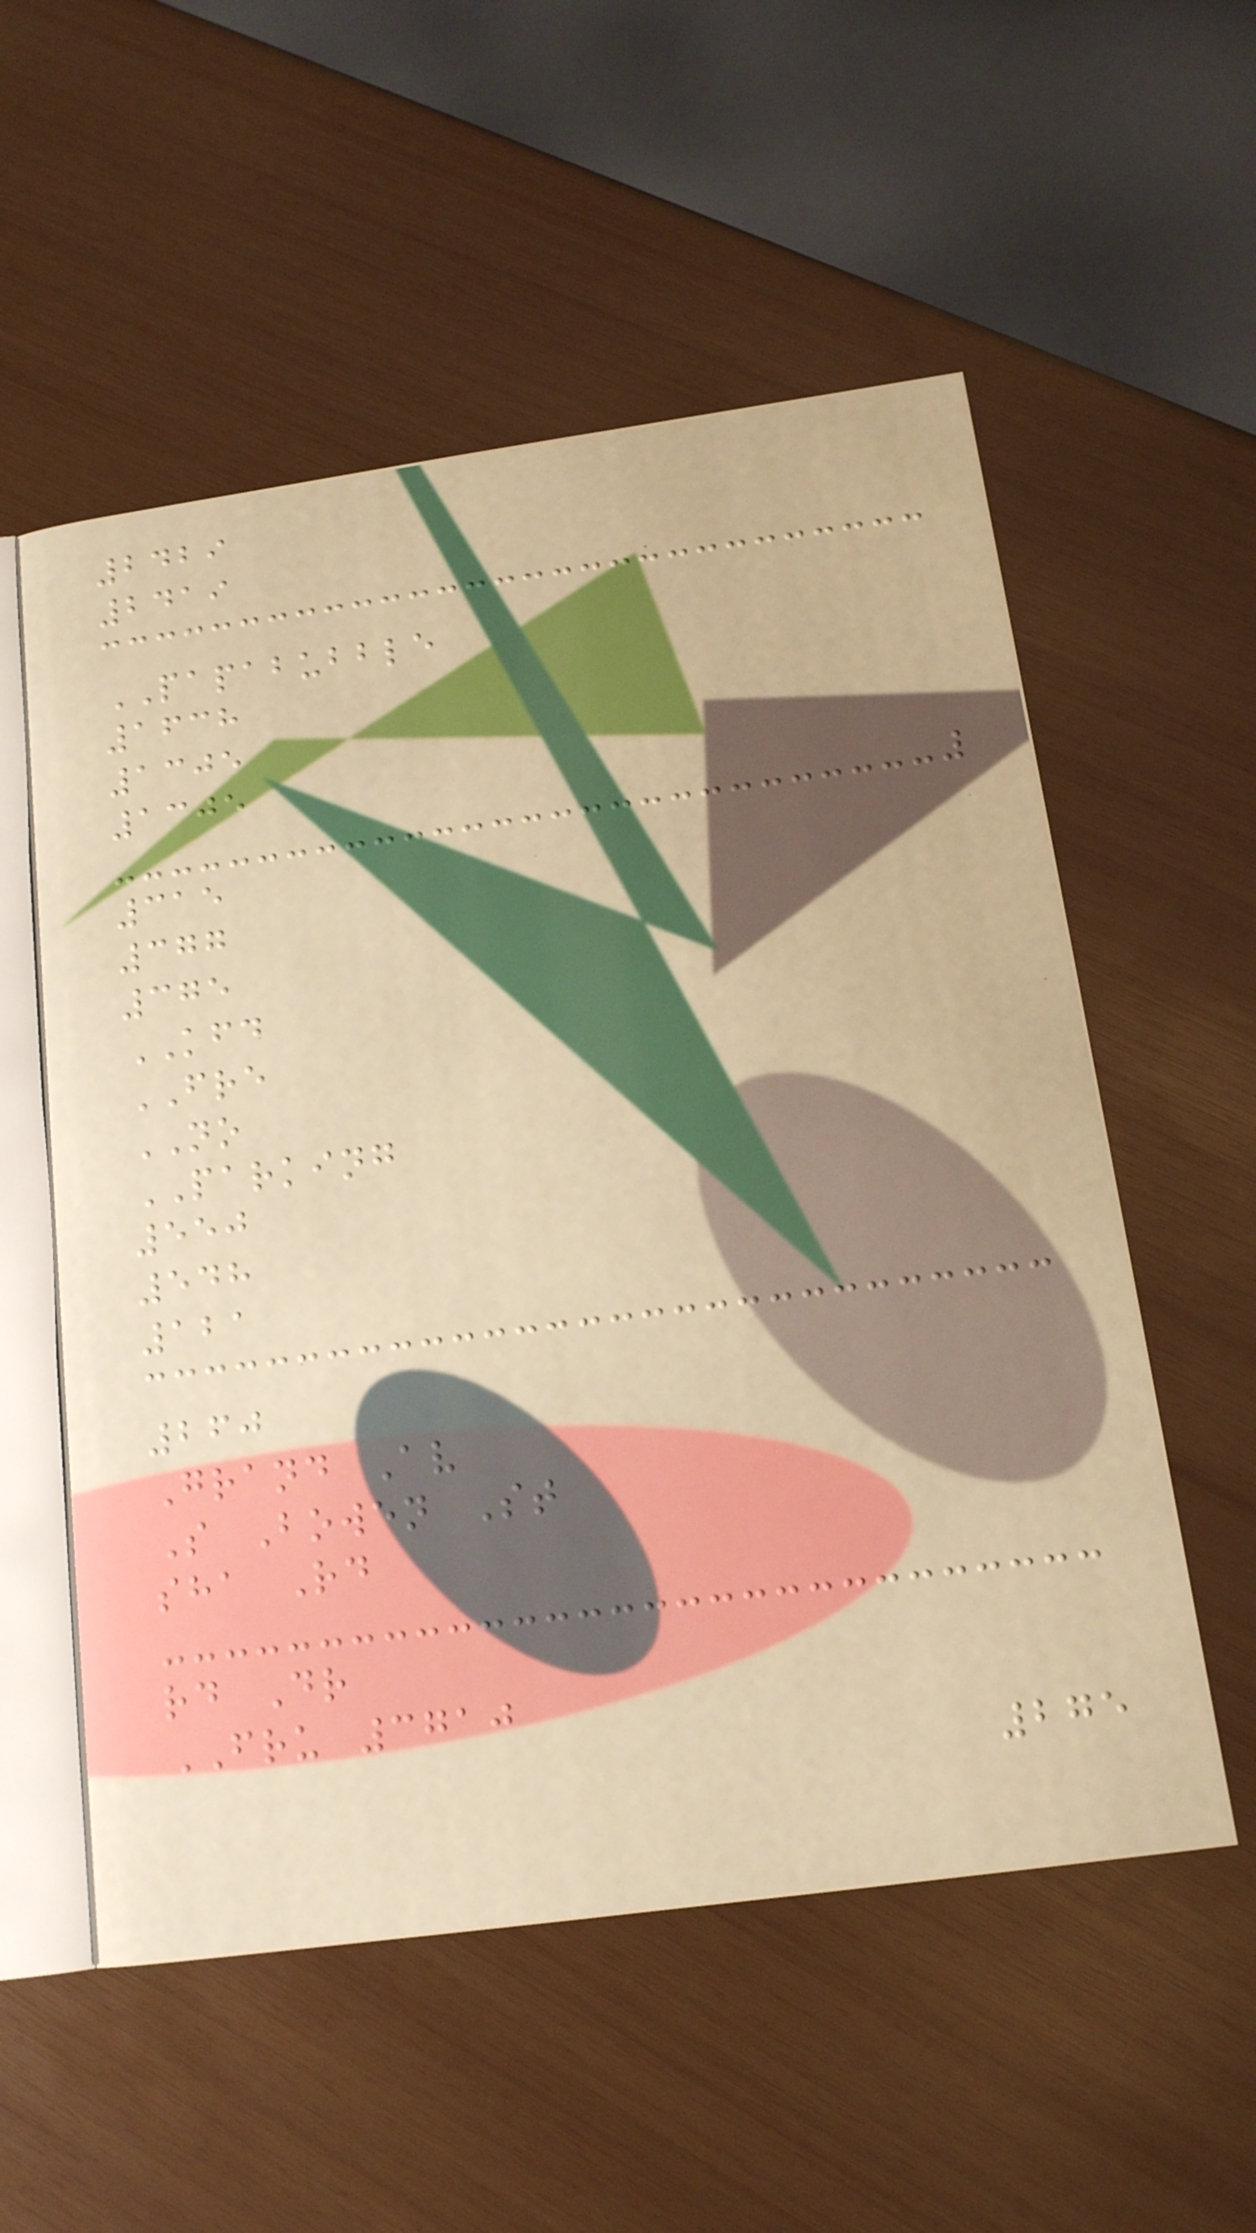2429
2419
PAPABUBBLE
1638
1305
1305
315
377
375
KFD
FRE
NO
PARKING
550
548
121
260
Grand Av
S Bowen St
sha Rd
rd Dr
FRU 3710
275
